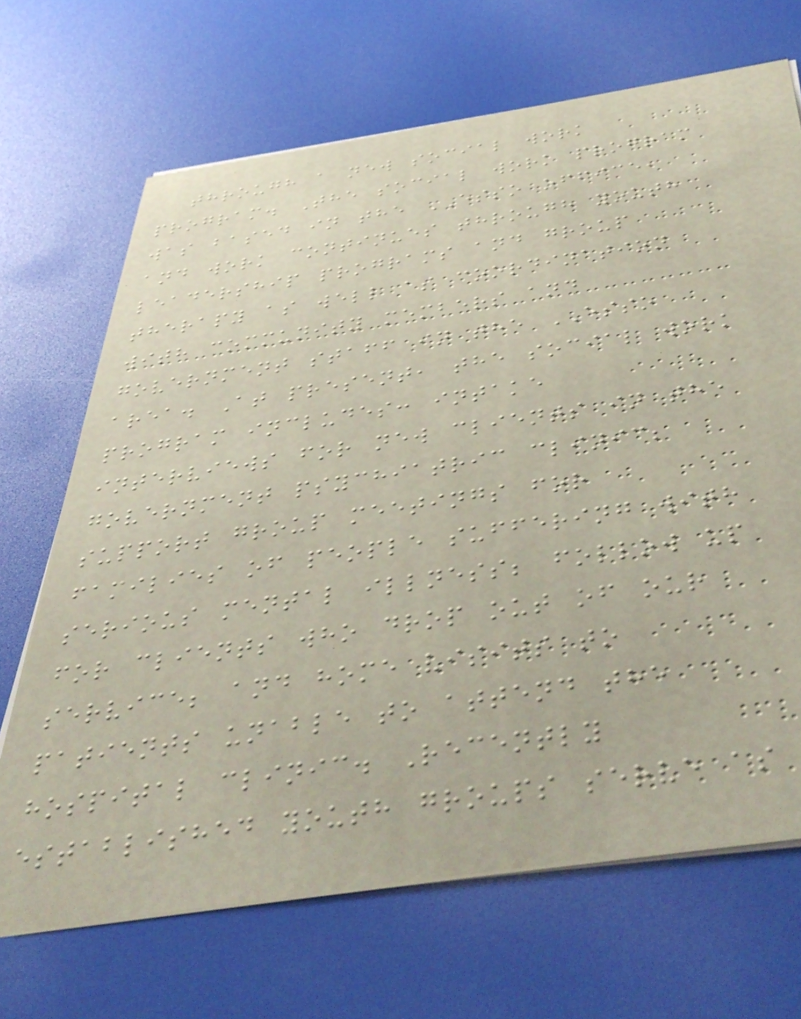through a new social work
program. The social work program
was based in the ESSO office,
and work continues through youth
leadership programs and group
therapy as well as coordination
with community members and
government staff in the ESSO
area. At present, the social work
program includes: intake
interviews for new clients in the
government psychiatric clinic;
support group meetings for
families of people suffering with
serious mental illness; follow up
for clients who drop out of our
service; and home visits to
patients unable to attend the
hospital clinic. Recently
established youth groups serve as
